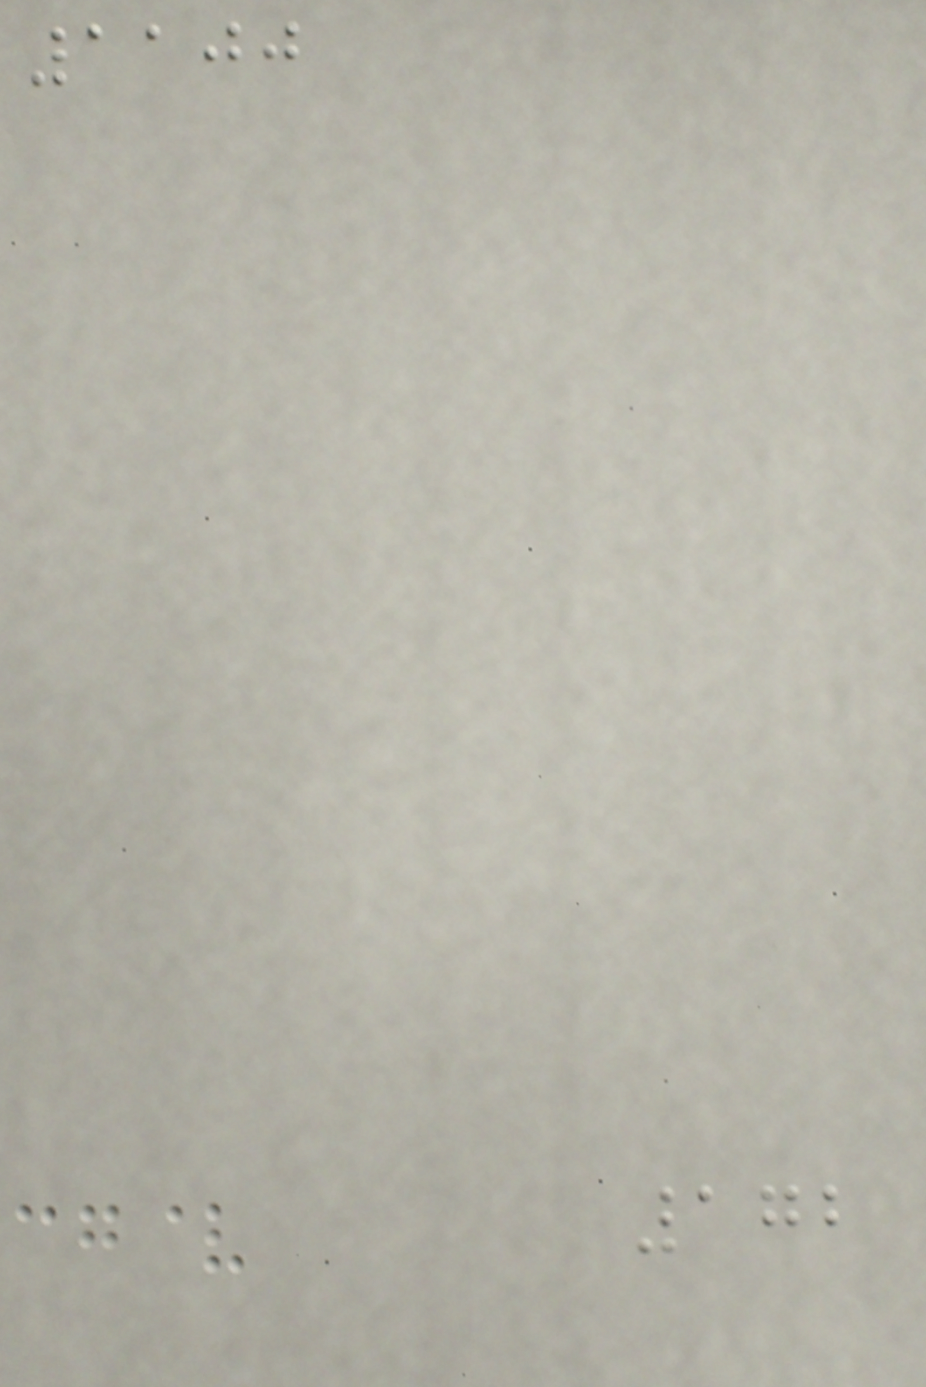1100
172
